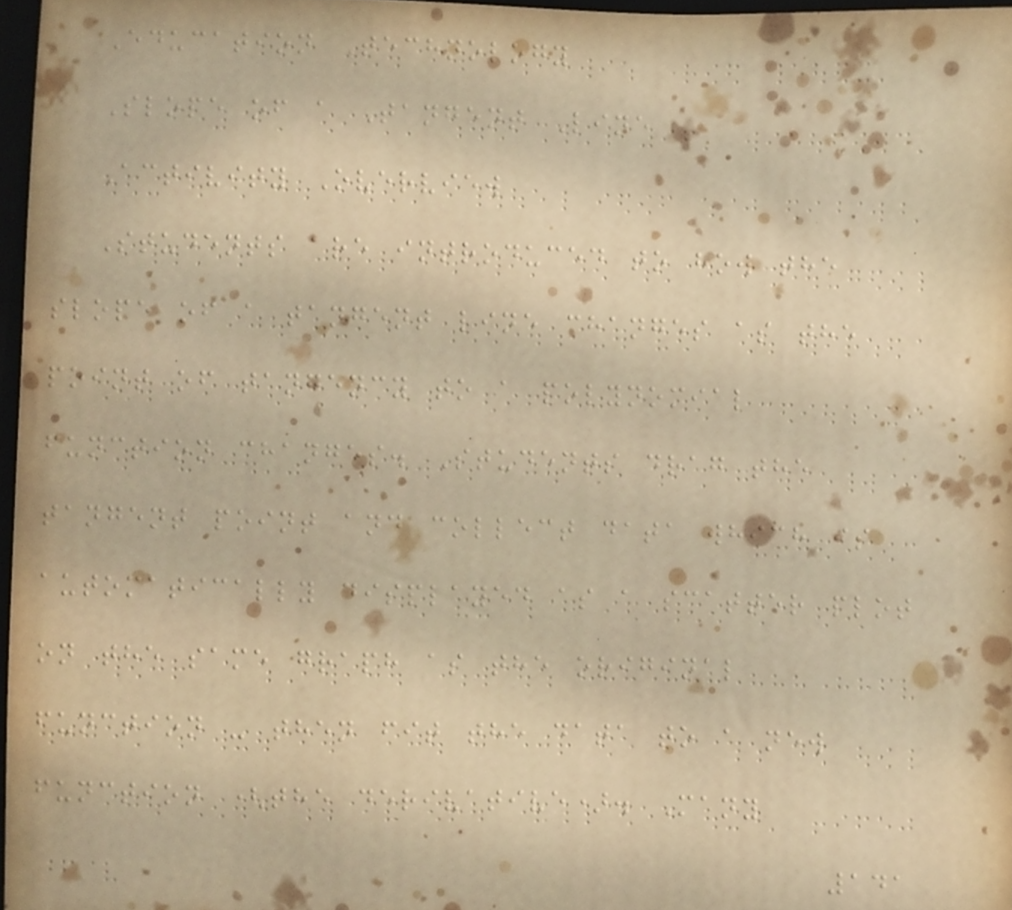Education Technology
Slope of a Tangent Line
Activity Overview
Students are introduced to how the
slope of a tangent line changes as the
point of tangency to a polynomial
function changes. Students drag the
tangent point and collect data which is
automatically displayed as a scatter plot
on the same graph as the original
function - then fit the data to a new
function (the derivative). Many
141
